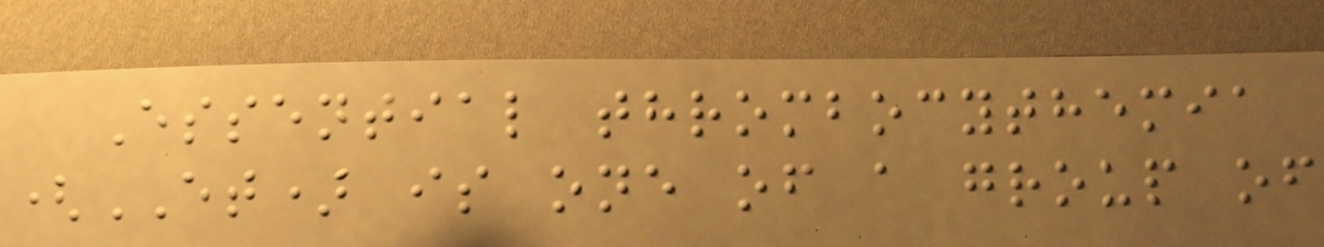Essential thrombocythemia
(ET) is one of a group of
